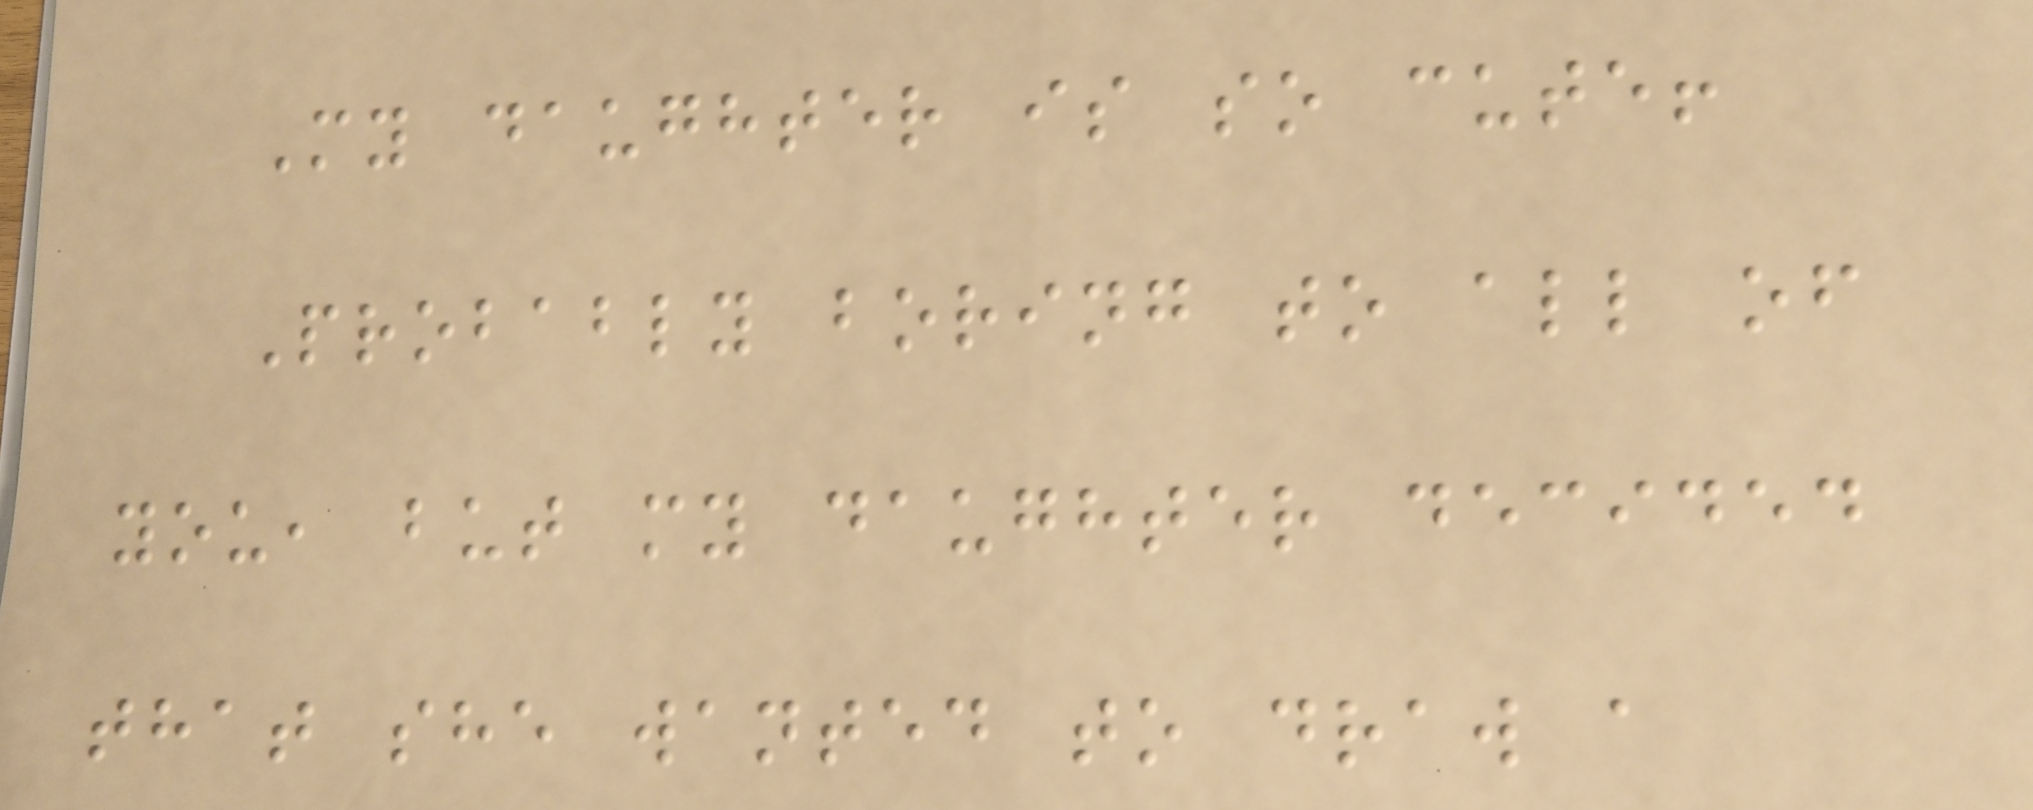My daughter is so cute!
Probably boring to all of
you, but my daughter decided
that she wanted to draw a
